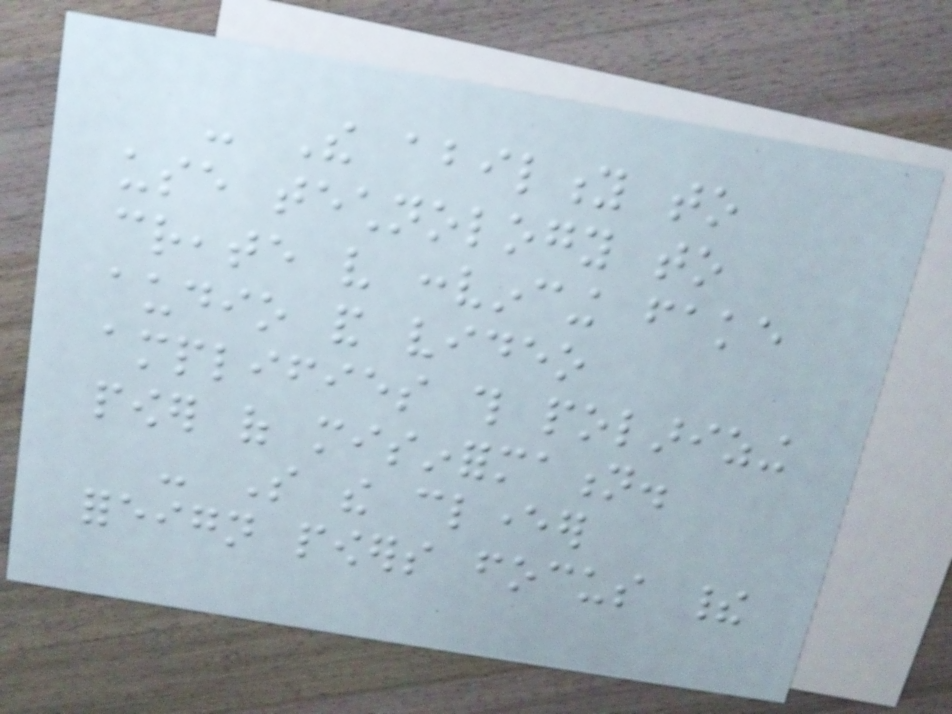- The ability to
use technology to
create very convincing fake
audio and video
amplifies this polarizing
power of misinformation.
- So the cleverer
foreign powers focus their
